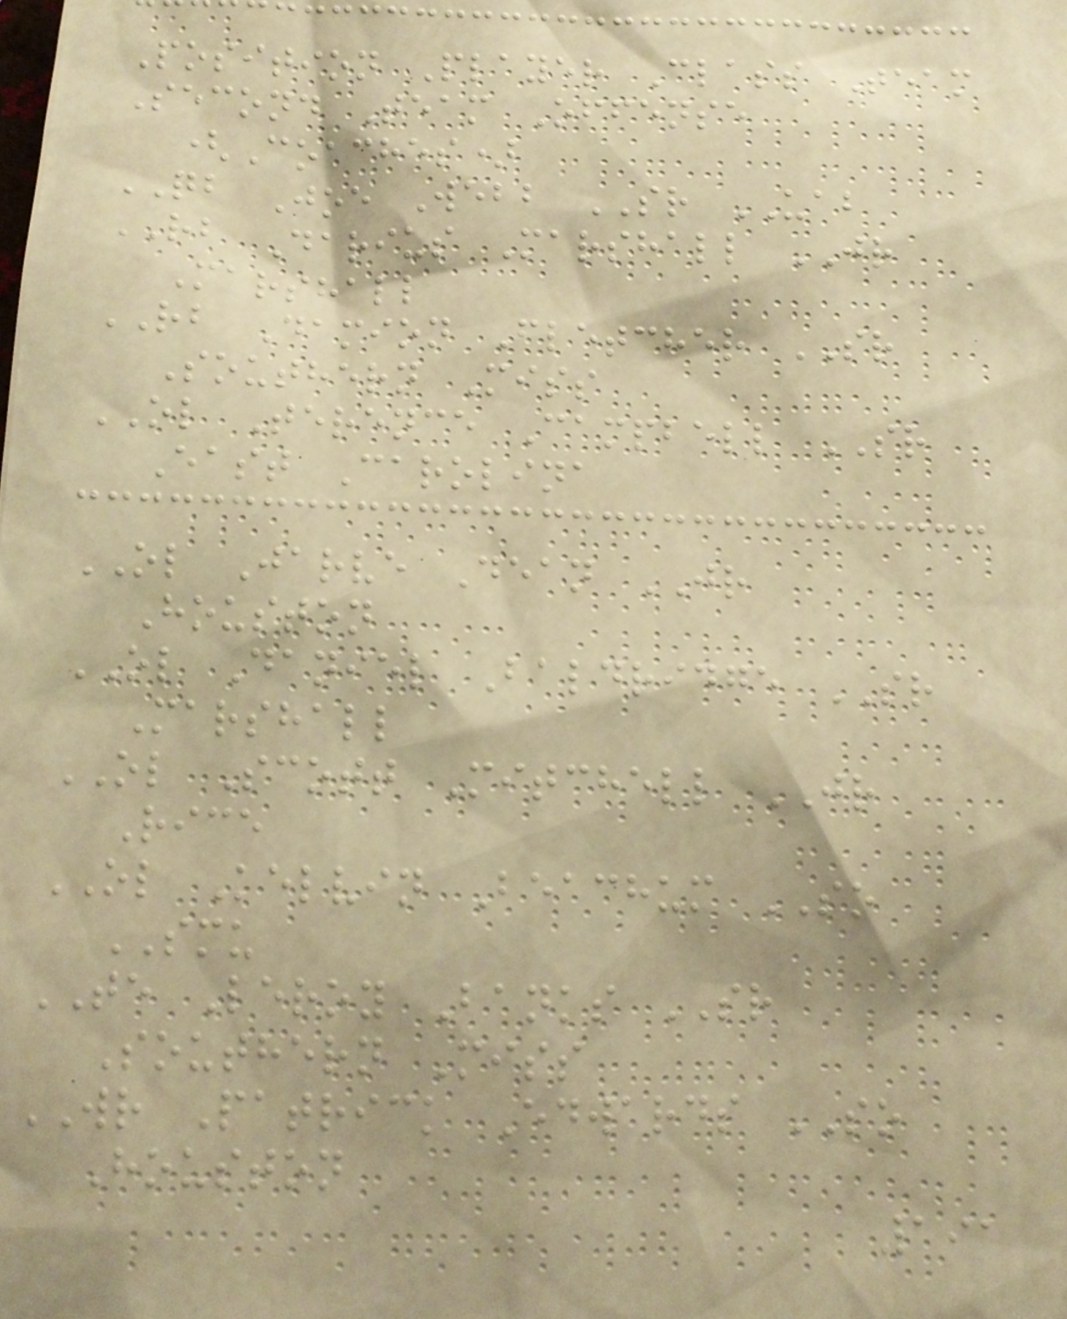Position Player Class Team
Second Team Offense
(Coaches)
QB Joe Webb SR UAB
RB Darius Marshall JR
Marshall
RB Damion Fletcher SR
Southern Miss
OL Terence Campbell SR
East Carolina
OL Jarve Dean JR
Houston
OL Daniel Baldridge SR
Marshall
OL Scott Mitchell JR
Rice
OL Kelvin Beachum SO
SMU
TE Leroy Banks SR
Southern Miss
WR Patrick Edwards SO
Houston
191
